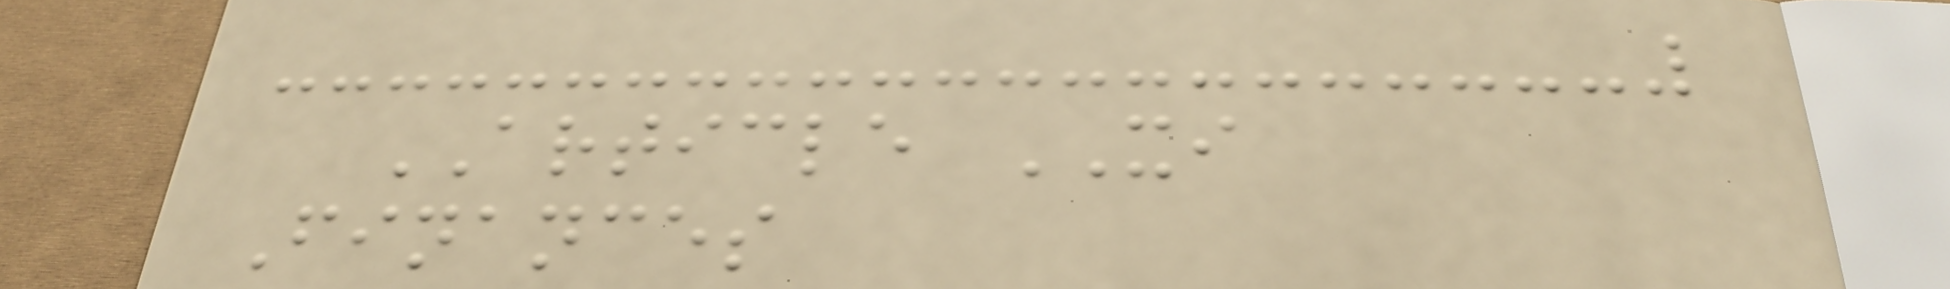ARTICLE XI
Finances
